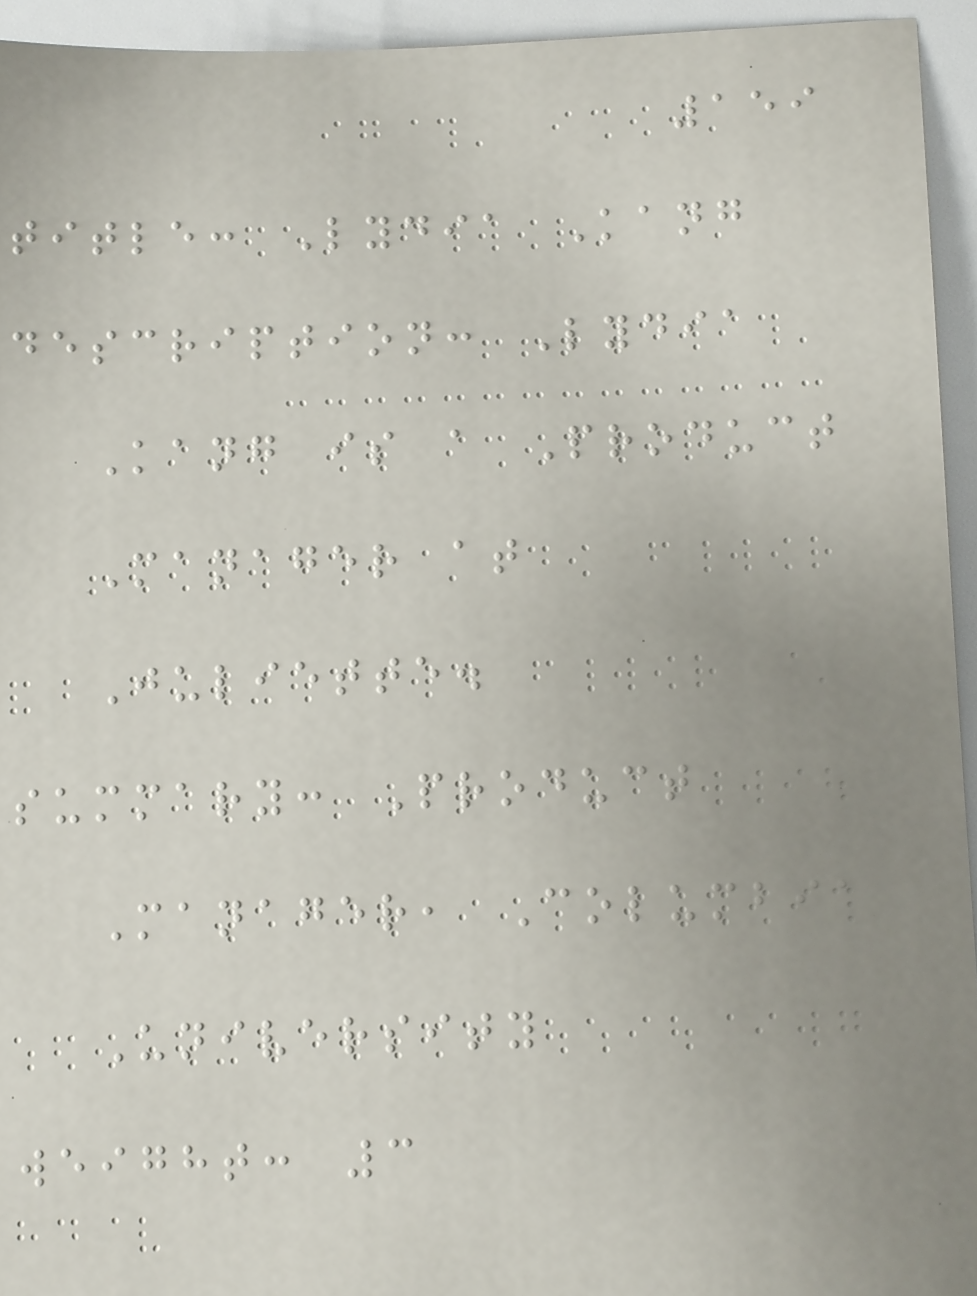159
title: Lydia Kang
description: Lydia
Kang is a Product
Manager at
Juliette.
summary: Product
Manager, Columbia
University
weight: 3
